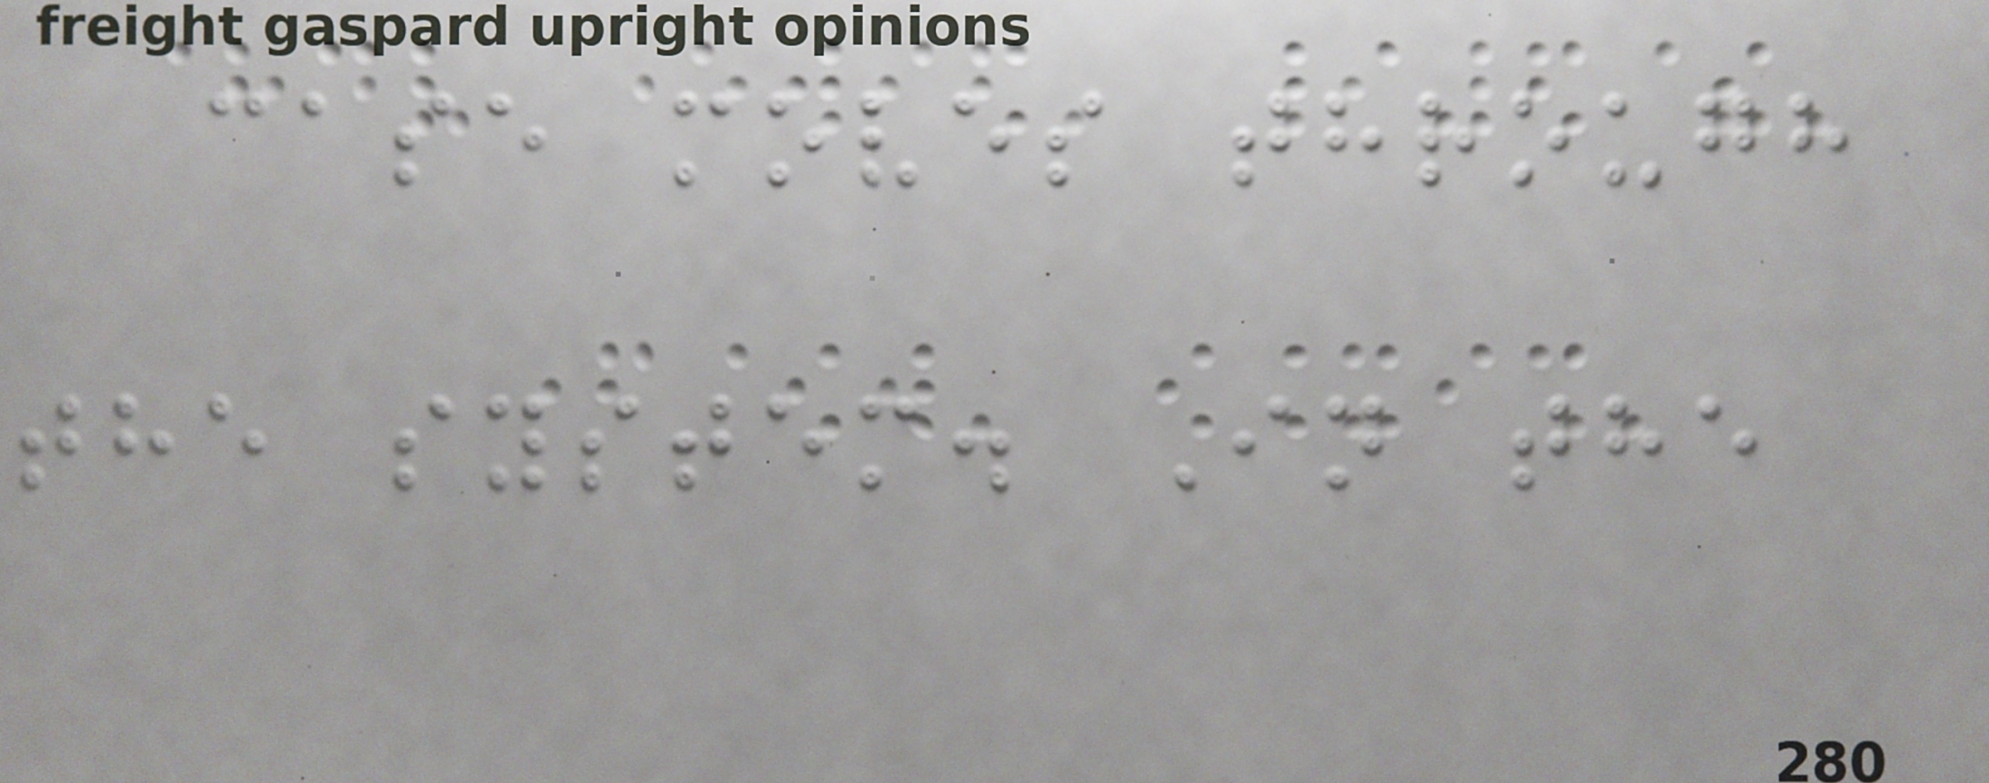case moves through
the system. In the
